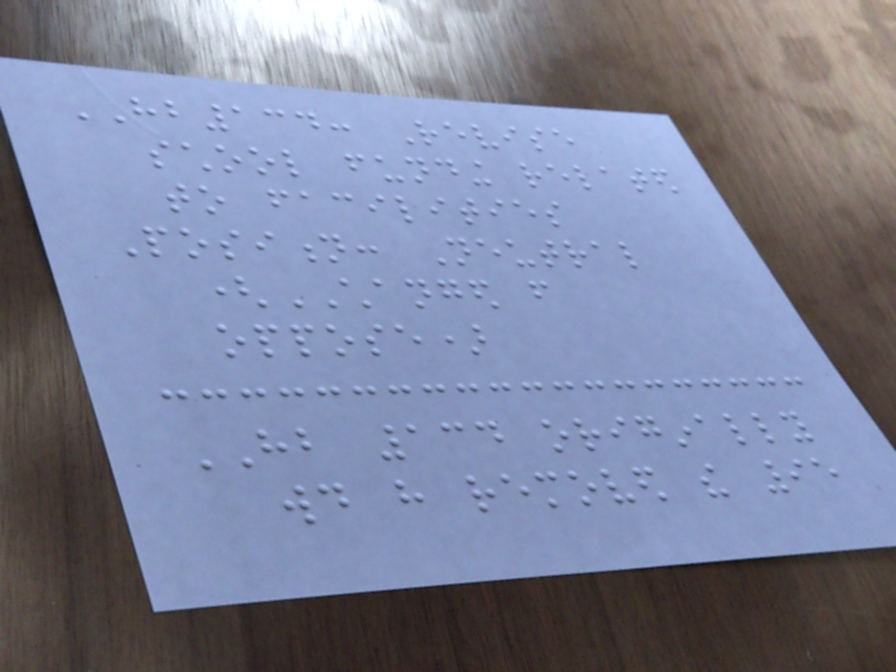HB134: Revise
school funding related
to facilities
Position: Neutral
(CHANGED from
oppose)
HB 134 originally
would have removed the 95
